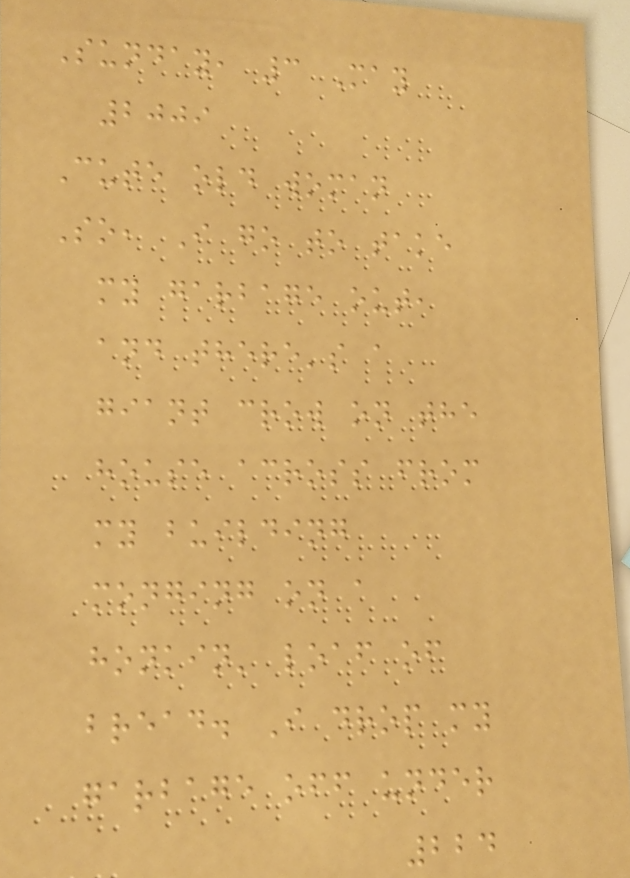Sunday, 3 May
2009
Cute old woman
So, I go to take
my garbage out,
and there's a
giant crow on the
house across from
my building
monging on a
honkin' loaf of
bread. I drop my
garbage off under
224
